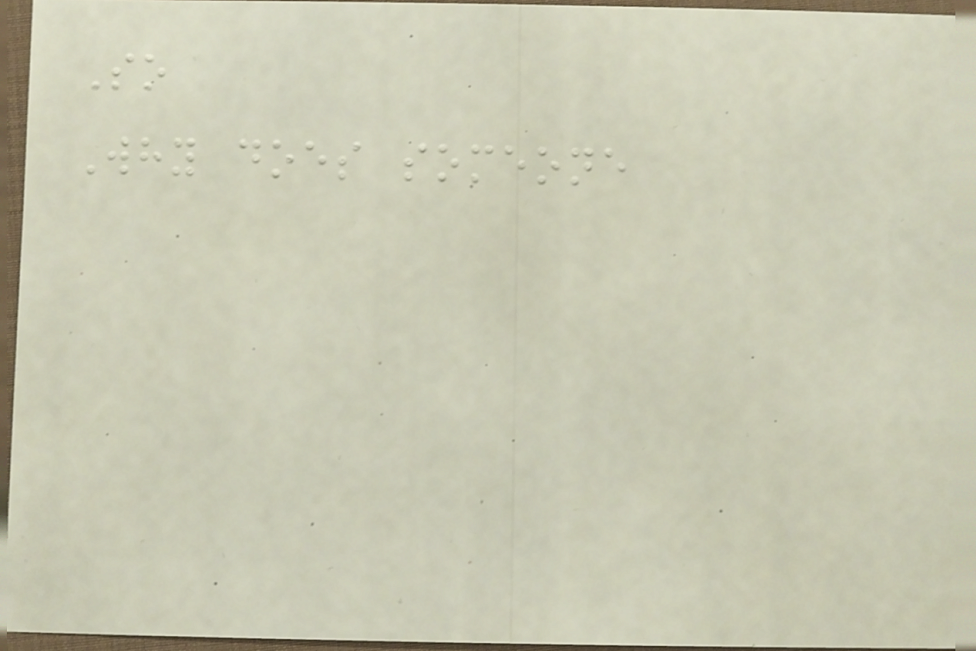So
Why does someone
